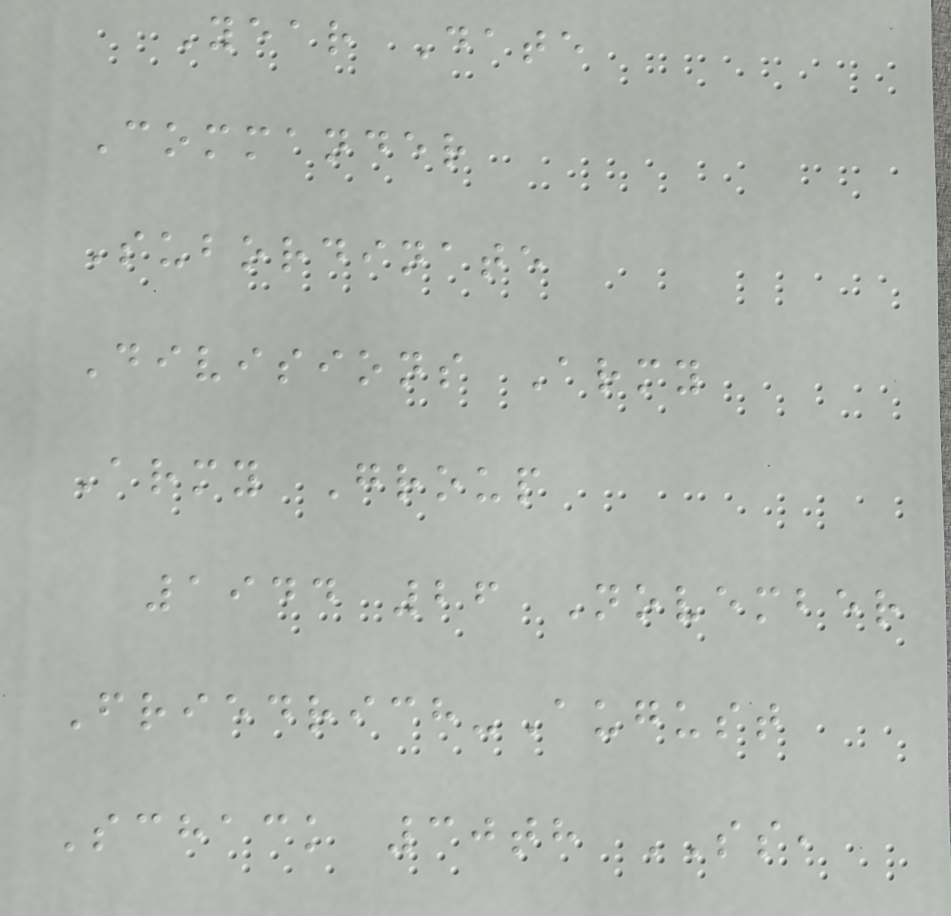Year Date
Commander
Subordinate
Divisions Army
Army Group
1944 26 November
Friedrich-August
Schack 30th SS,
